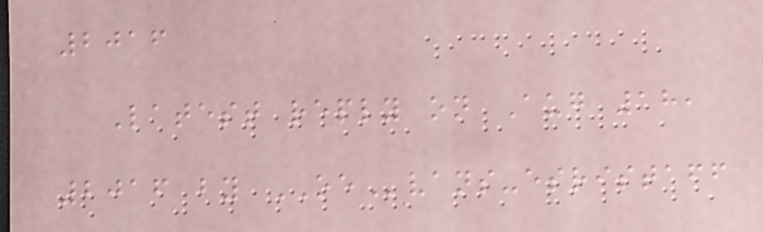2016
Latest reply on Aug 18,
2016 by OEvans-esristaff
